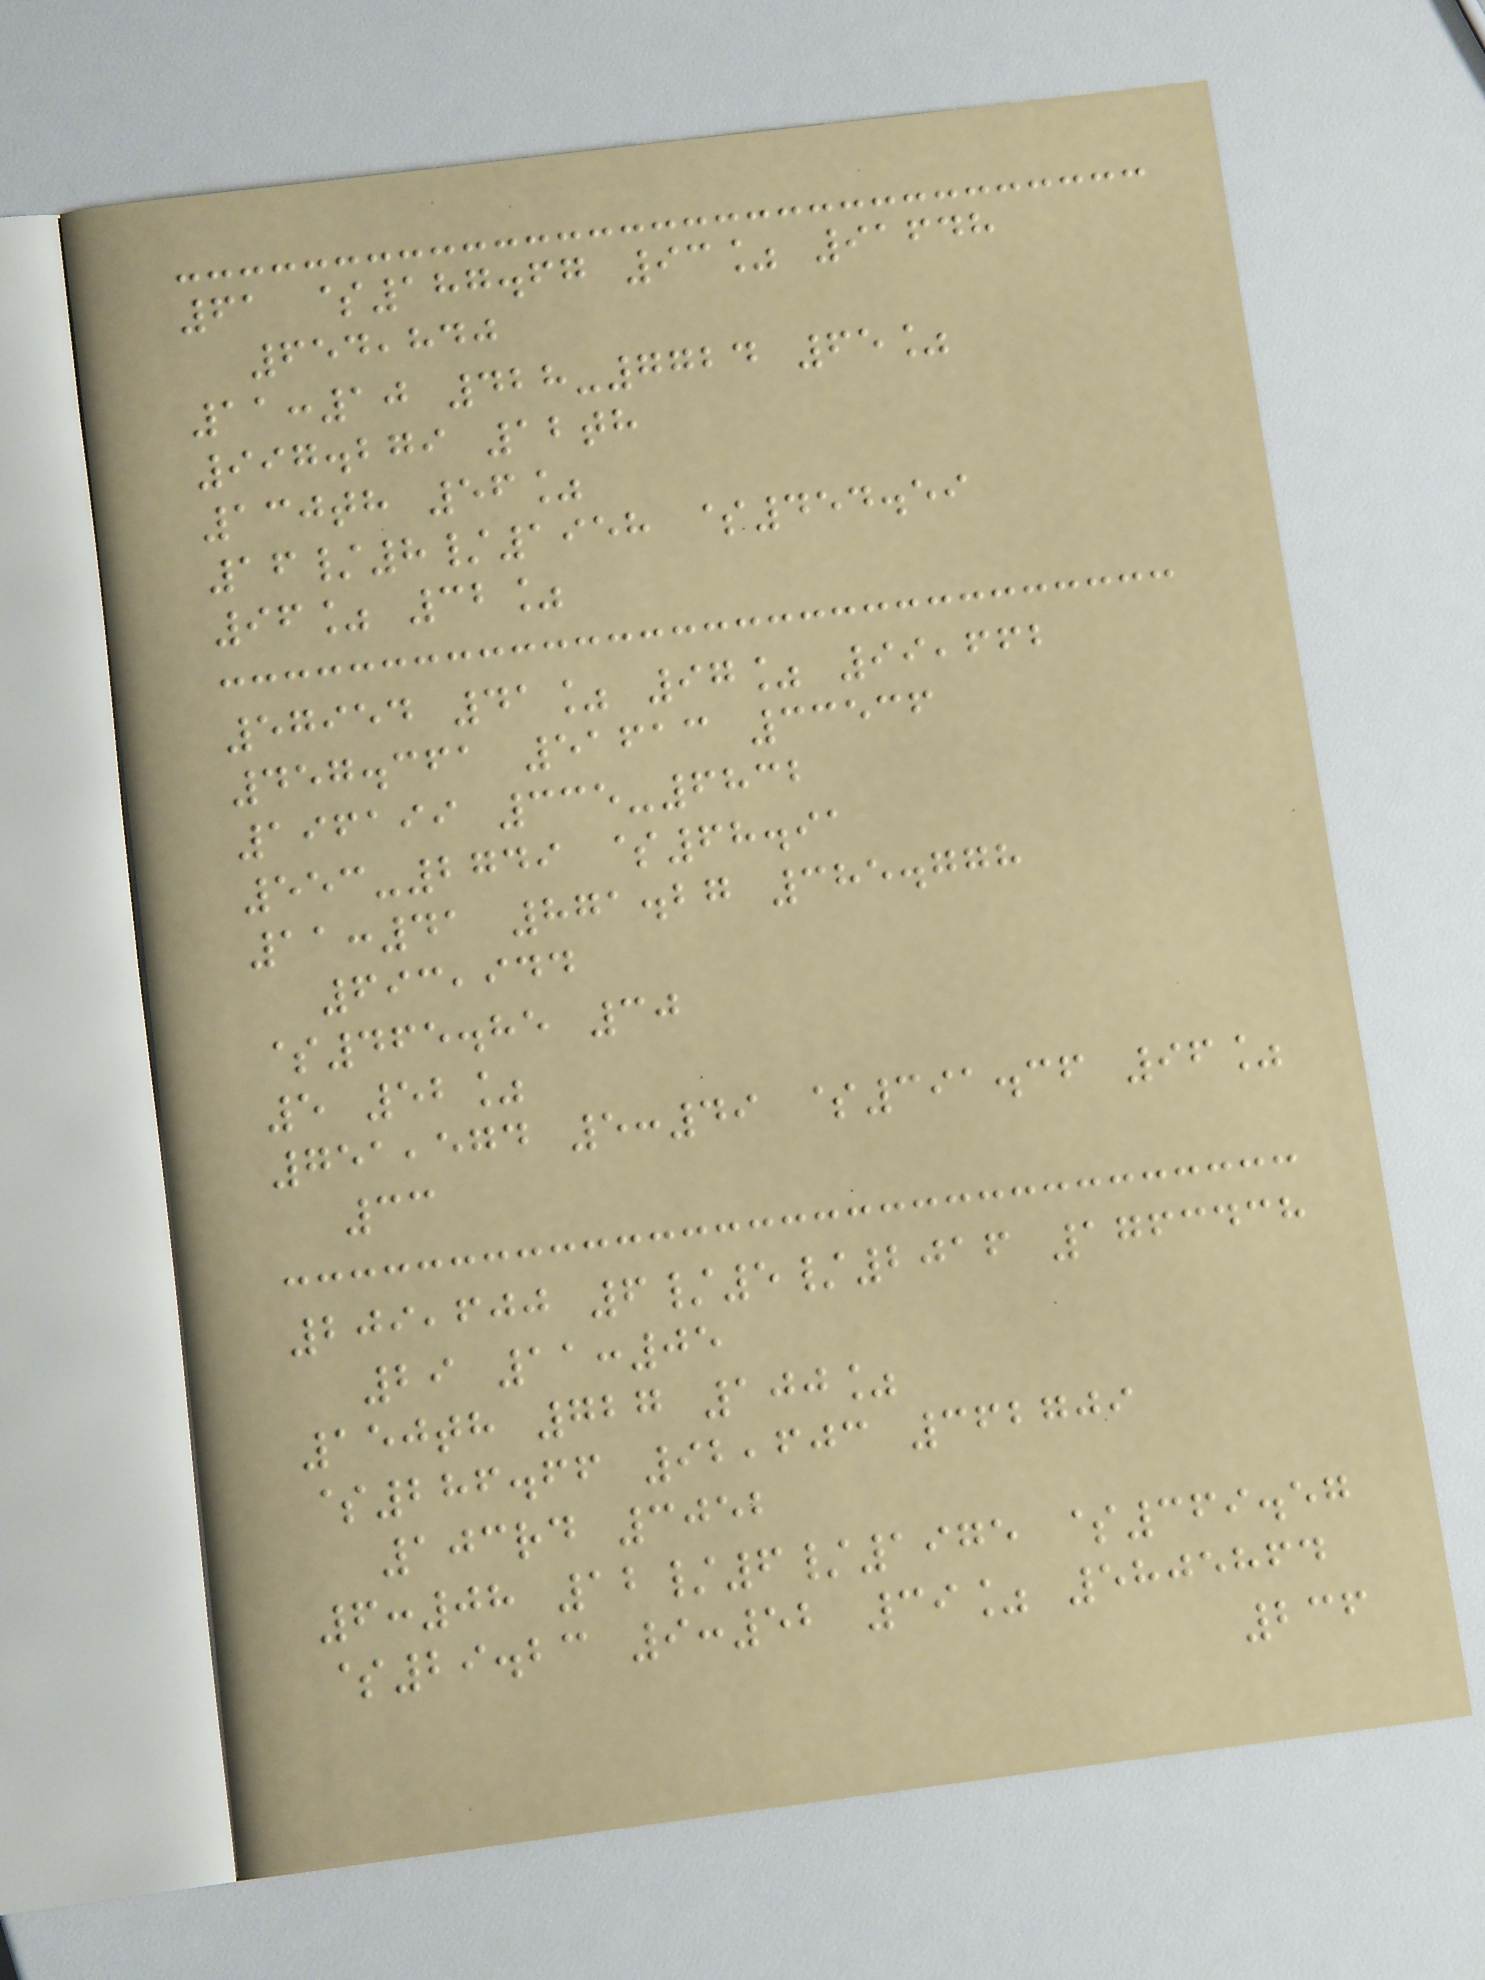61 $187.67 93% 91648
654,840
11:10 428-7724 65%
997.279 12th
130th 56%
16/8/1958 $454.59
96% 32%
57954 41% 97% 99,662
457.361 51613 33536
196199 335-6832
553-2749 $68.91
11:41 871.27 385.778
693,944
$465.85 30
5 52%
751,574 5:49 $391.36 96%
33
209,600 6/5/2016 1763438
29 11:05
150th 727 100%
$286.66 92,603 362709
103rd 3052
6:08 12/6/1975 $369.57
$29.23 9:52 39% 5805864
236
